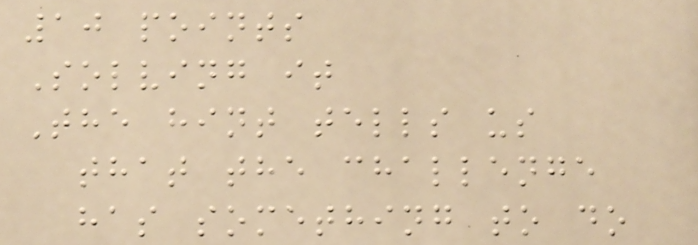10 points
Solving it
The hint tells us
that the challenge
has something to do
